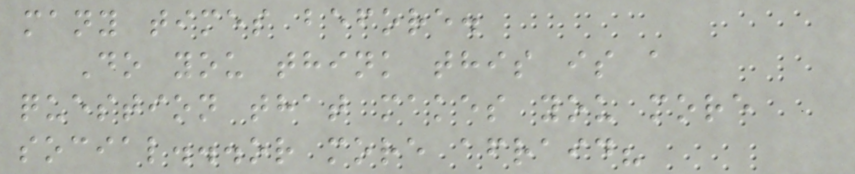many times before.
Do you think this is a
question that makes you more
social...or more afraid?
